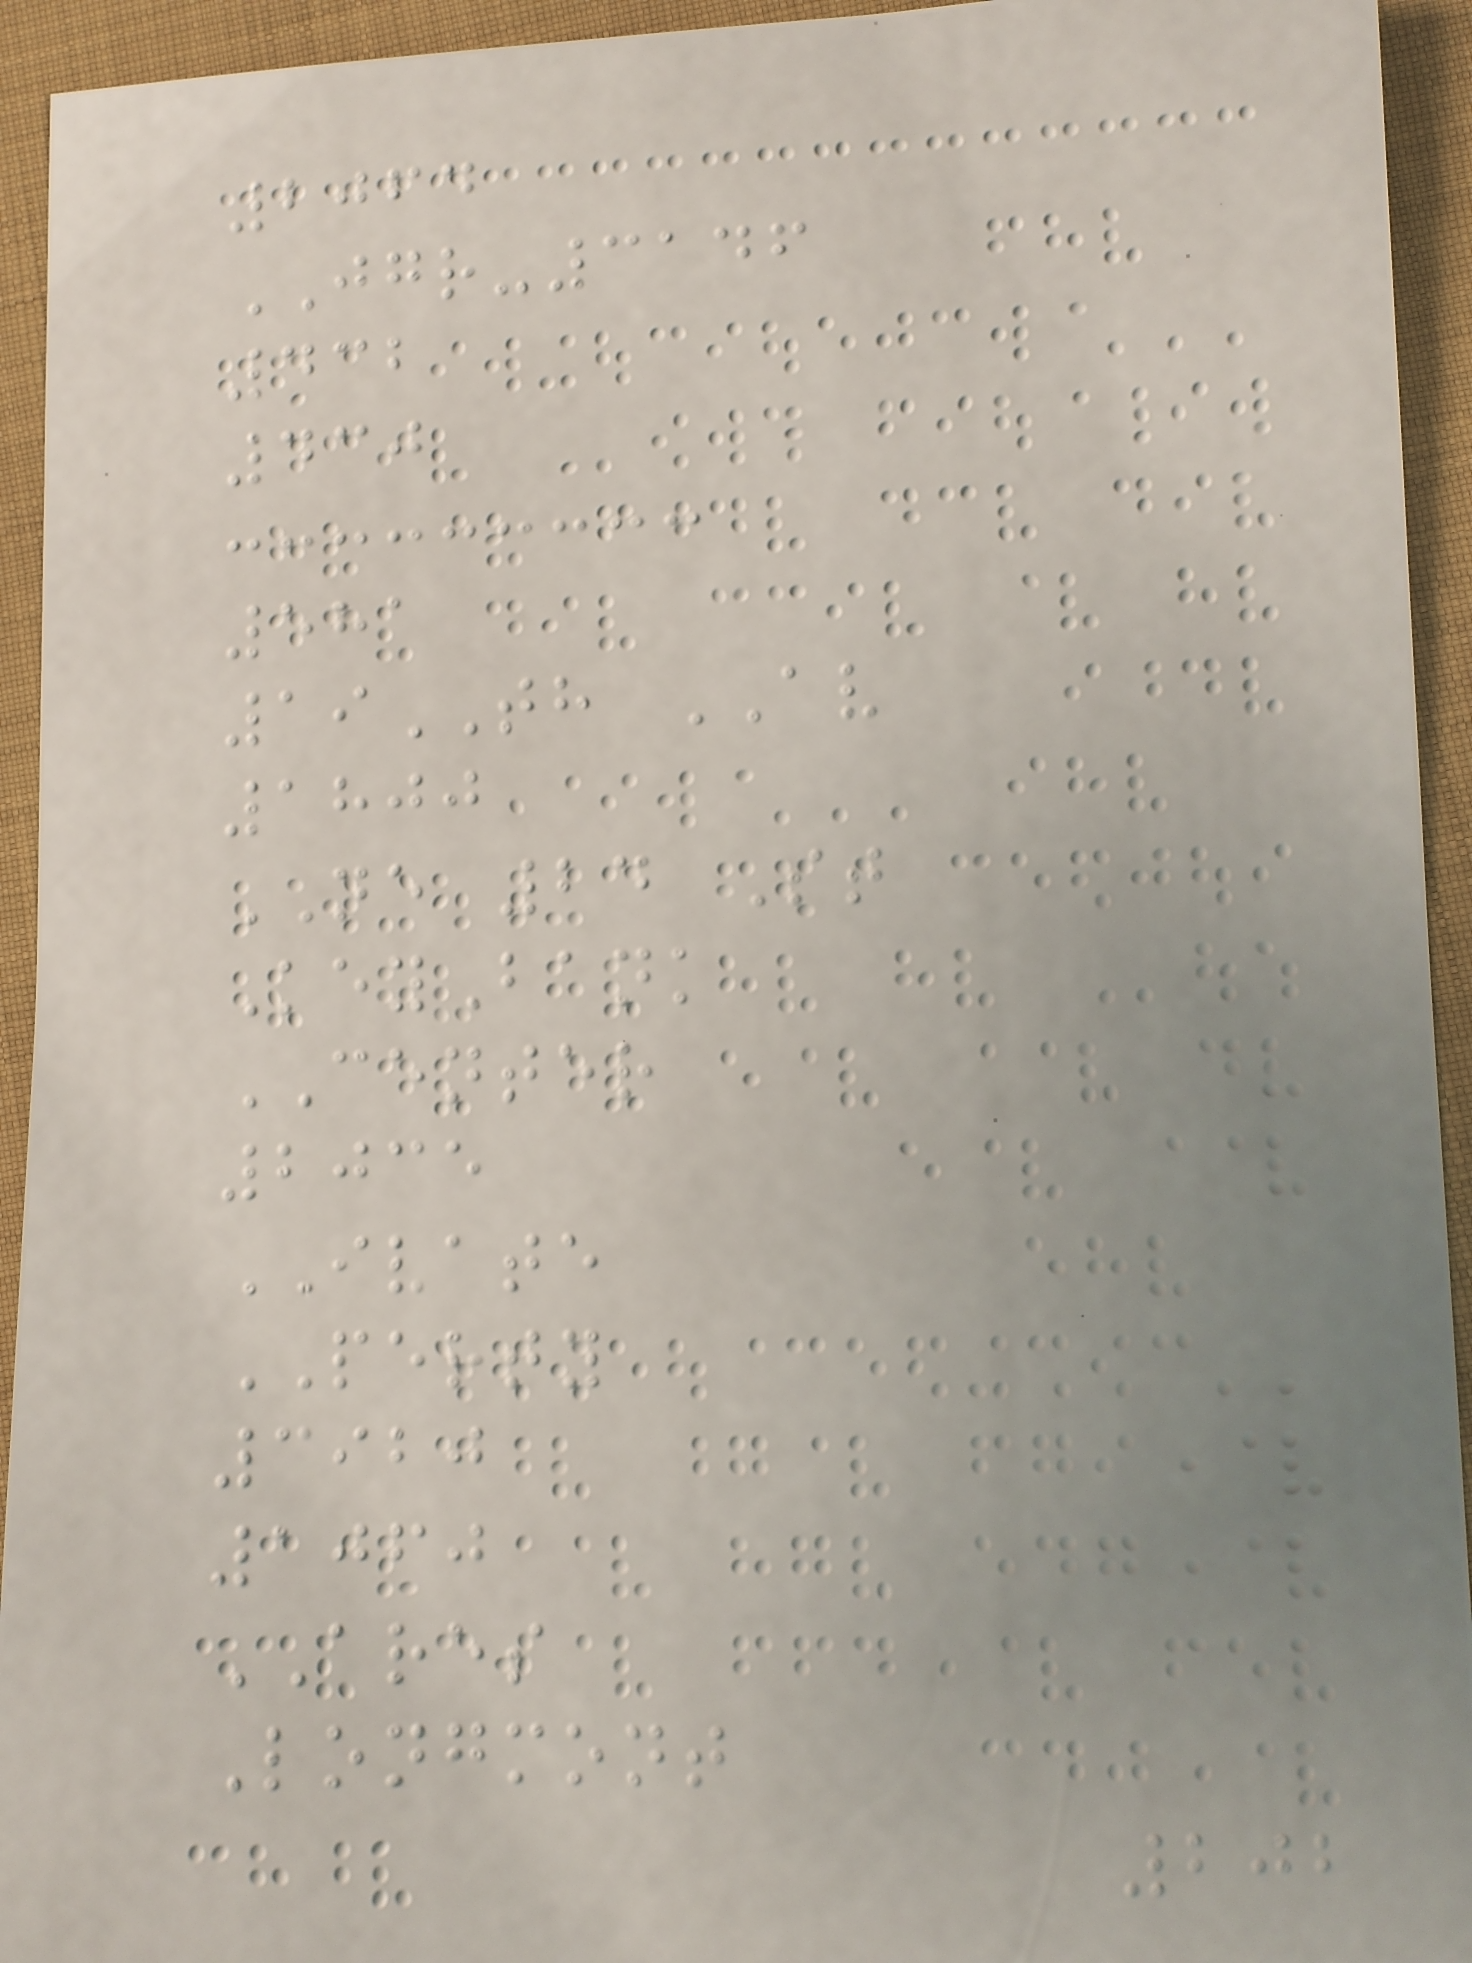2064
JGR-3146
432
430
581
19TH AV
1800
NE 24 St
KeyBank
CENTER
2035
IVATE
PERTY
3920
1060
ARES
Longmont
202
